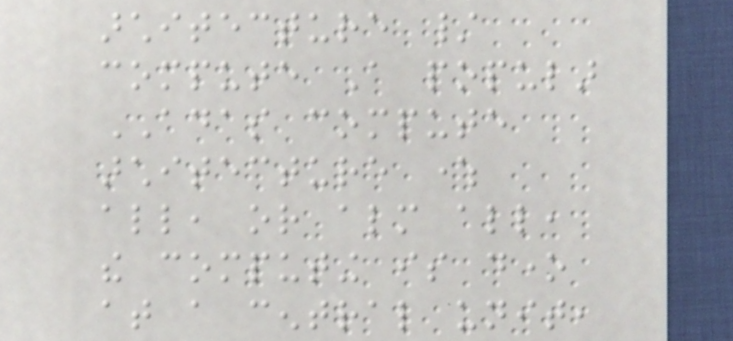architecture /
compute A popular
ADAS compute
architecture where
all, or almost all,
the computing is done
at a central unit,
